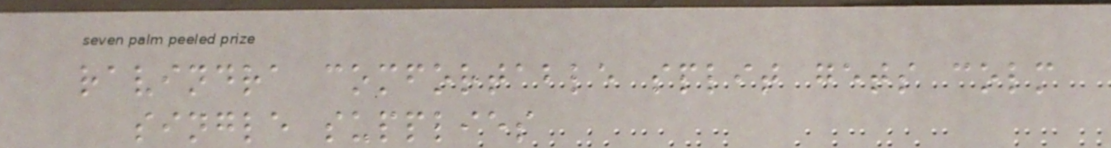ravindra comfortable split gets colm
single supplies
